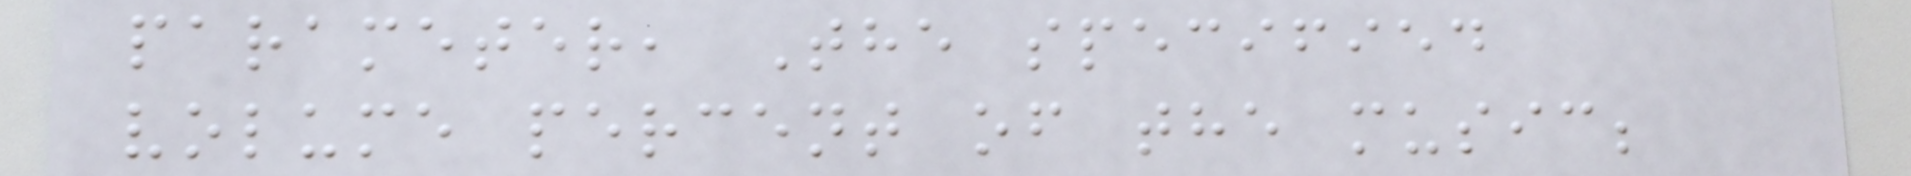parameter, The specified
volume percent of the music;
